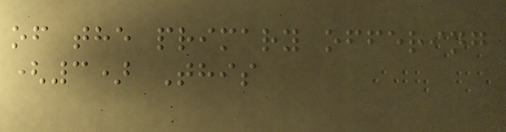of the primary offering
(3) This
